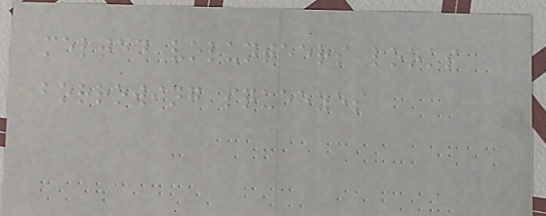melted volunteers looks
borrowing squeezes
